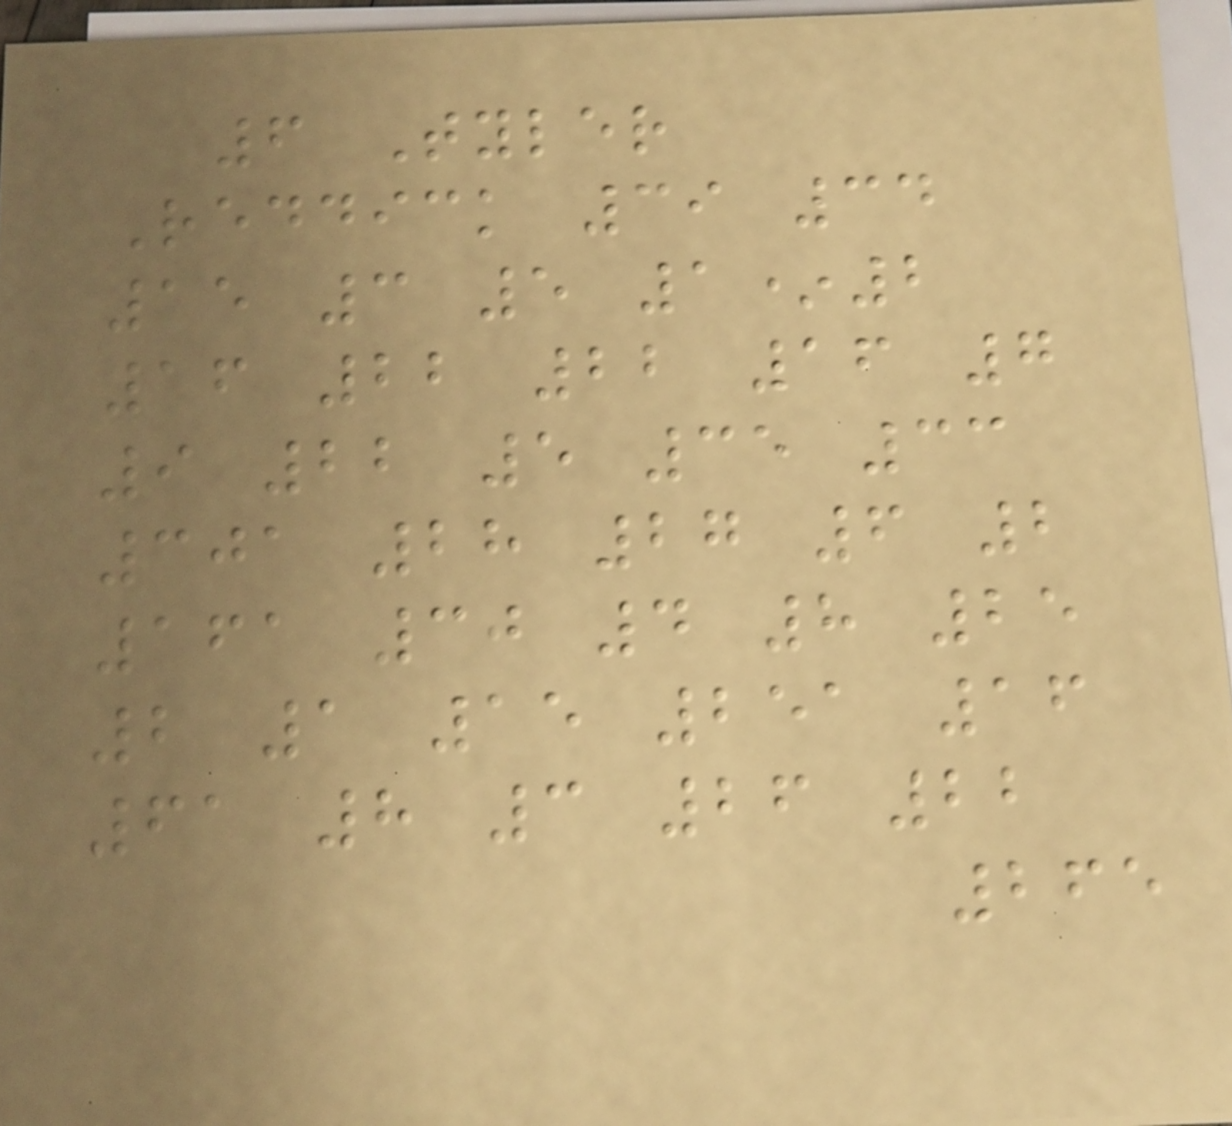6 Tyler
Reddick 39 34
15 3 5 1*2
16 22 22 16 7
9 22 5 35 33
301 28 27 6 2
161 30 4 8 25
2 1 15 251 16
61 8 3 26 22
265
